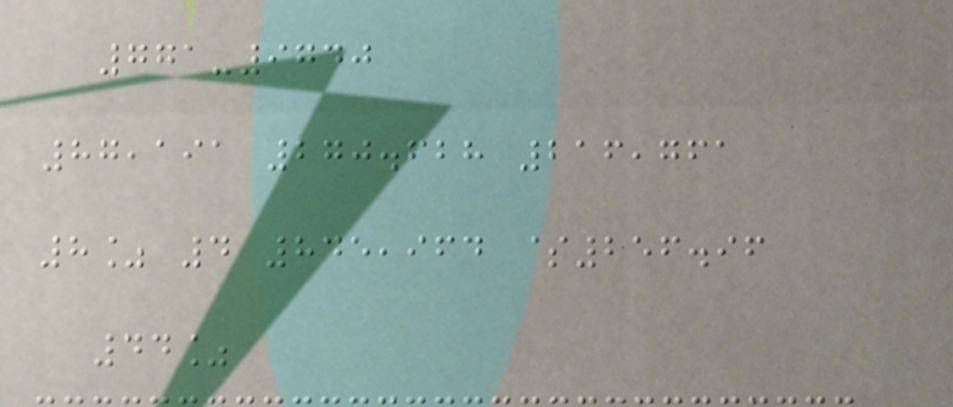771-9740
87,191 270.628 216,761
8% 4 845,964 $256.96
44%
